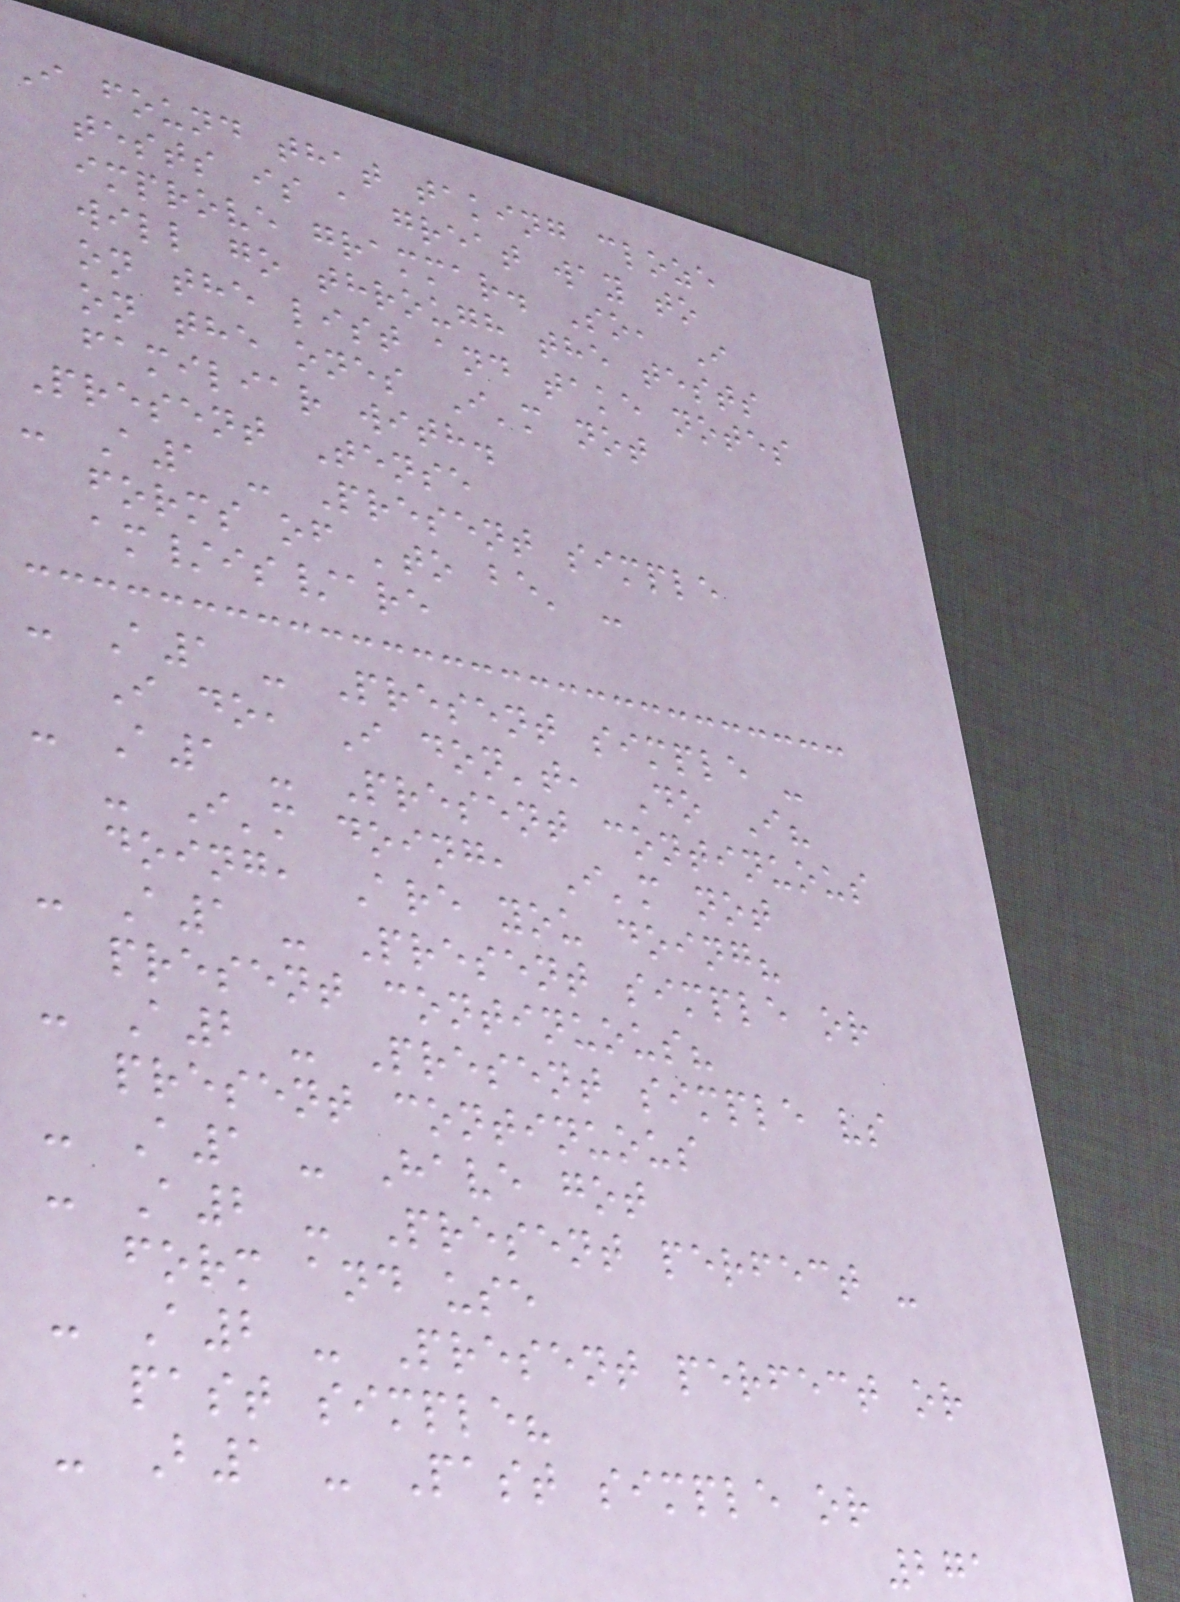I found that taking cloze
tests is a great way to
improve grammar. So, I
will go through the tests
on the list and take notes
on the ones I'm not
familiar with.
Present Tense
- A1 - Present simple
forms of 'to be' -
am/is/are
- A1 - Present simple -
I do, I don't, Do I?
- A1 - Present continuous
- I'm doing, I'm not
doing, Are you doing?
- A1 - Present simple or
present continuous?
- A2 - Present simple vs
present continuous
- A1 - Have got
- A2 - Present perfect -
form and use
- A2 - Present perfect or
past simple?
- B1 - Past simple or
271
